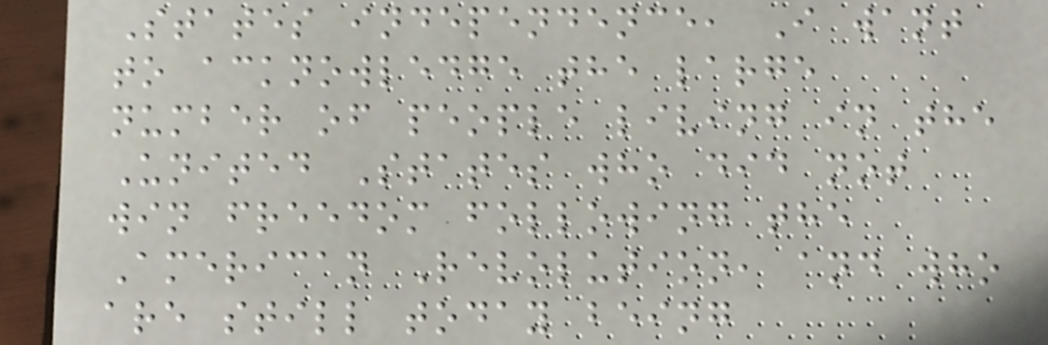States independence, I want
to acknowledge the large
number of people living in the
United States who did not
win freedom following the
American Revolution, and who
are still today being
